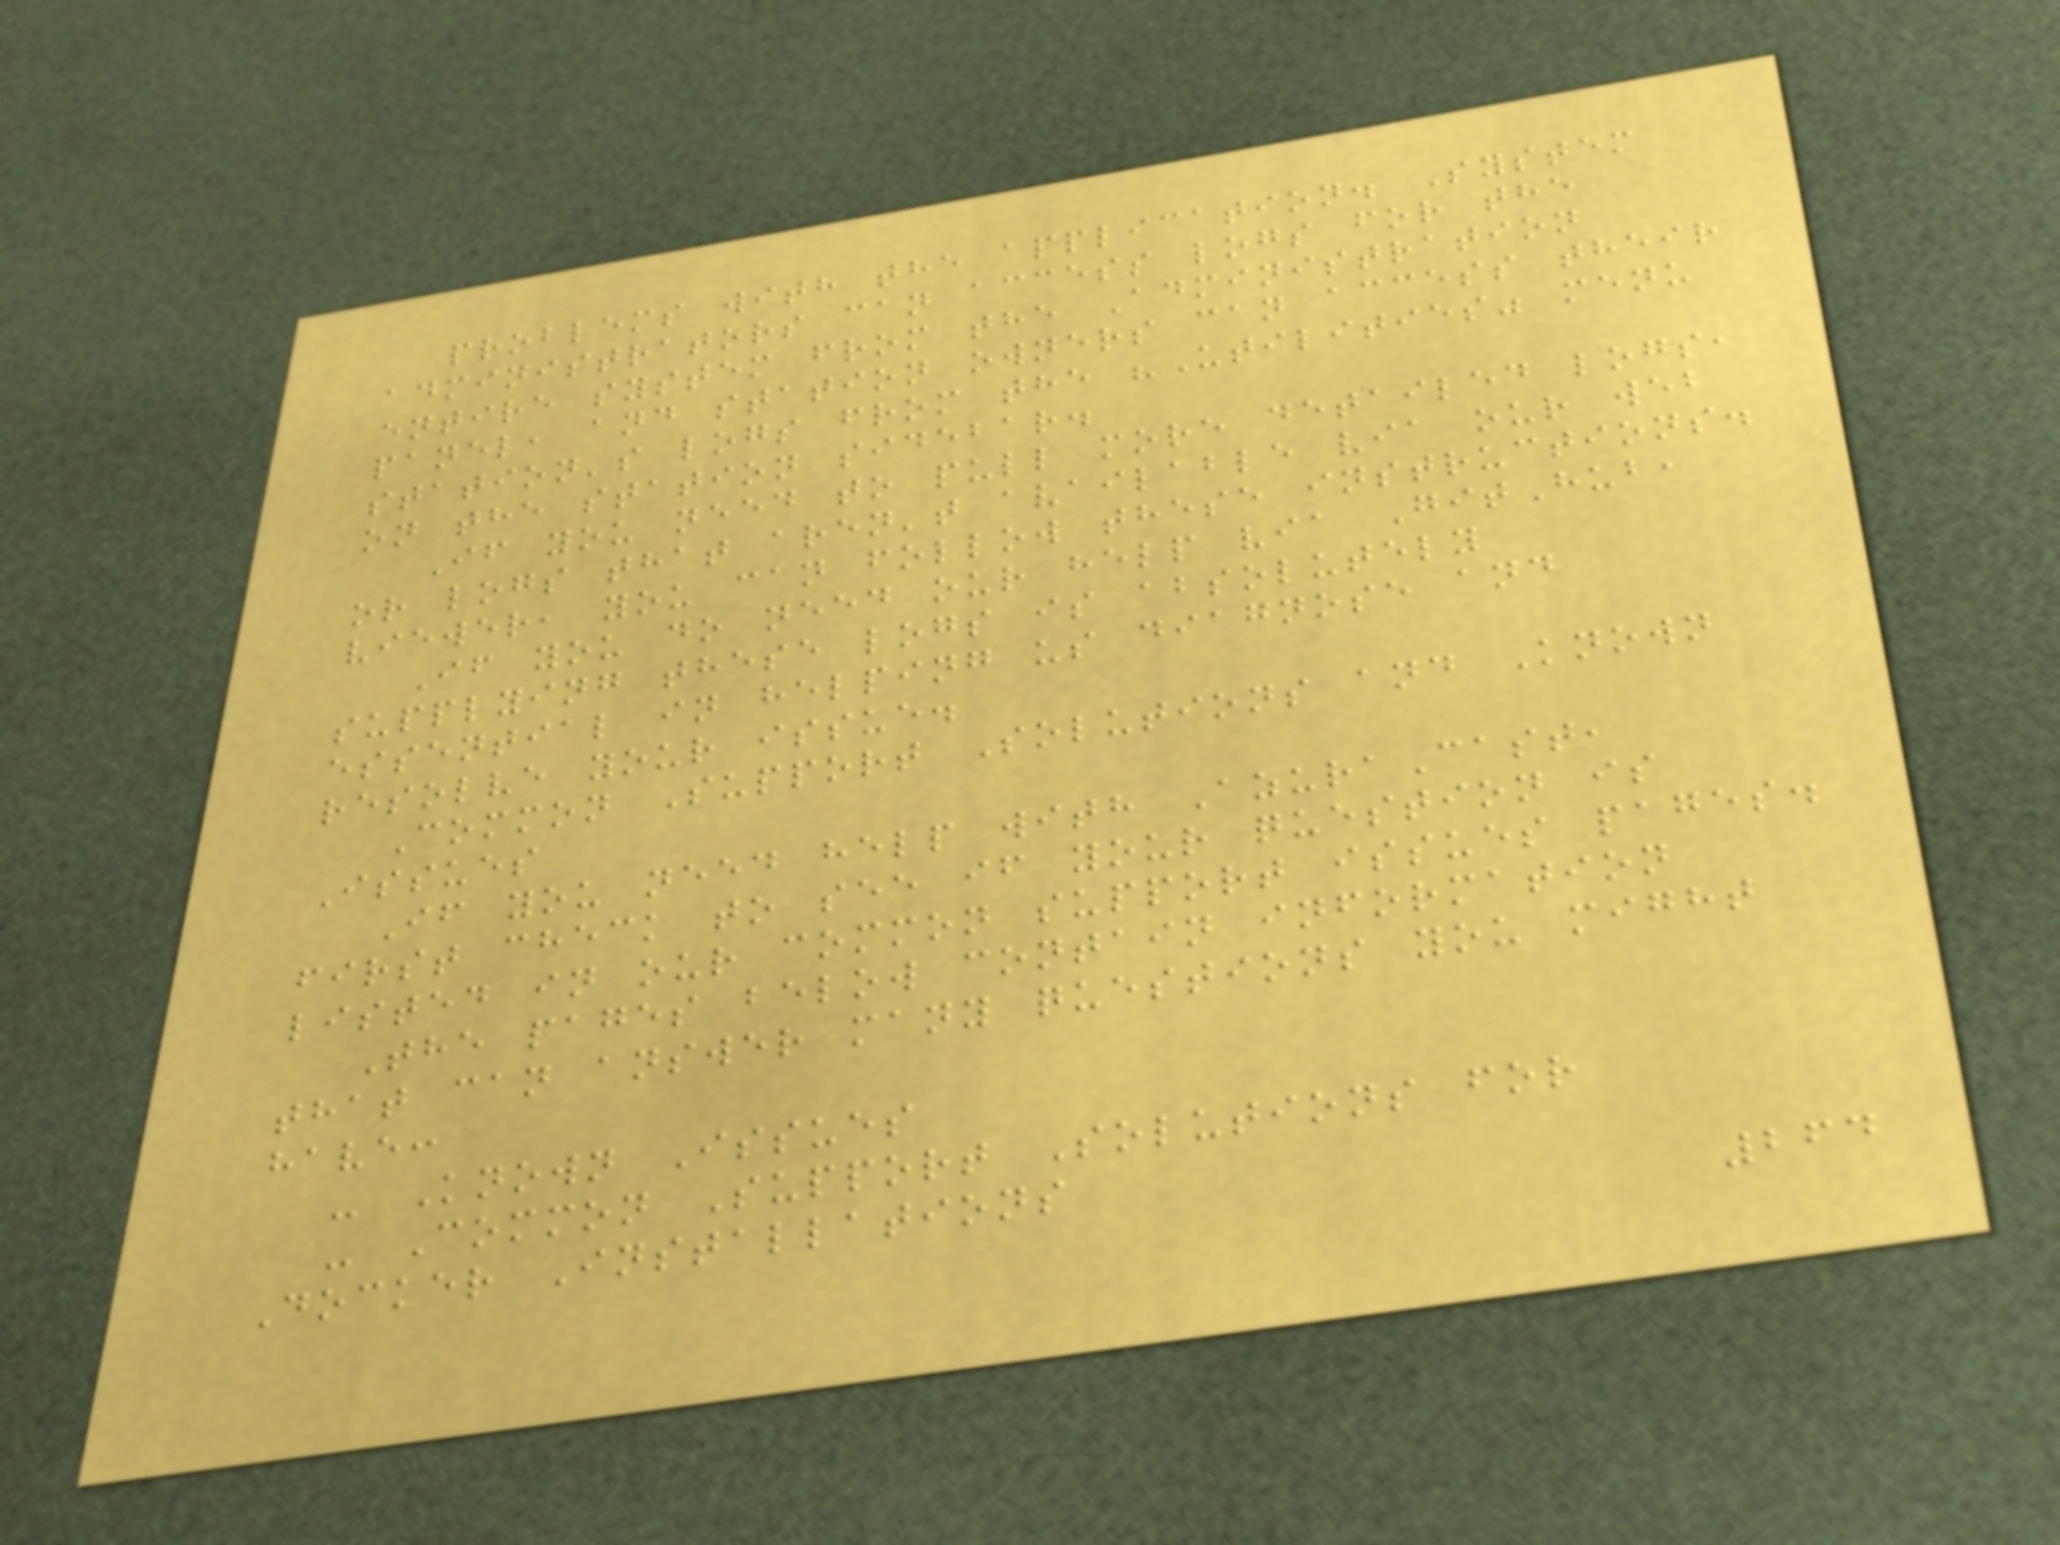problems with the application. System
administrators can access logs for the
entire system from the Administration
panel, and station owners can access their
station's logs from the "Utilities" menu
on the station sidebar.
If you need to pull more detailed logs,
or logs that aren't available via our web
viewer, you can follow these instructions.
If you do need our help via GitHub,
supplying these logs is absolutely
essential in helping us diagnose and
resolve your issue.
Common Support Solutions and Known
Issues
If you need help with AzuraCast,
first check to see if your question is
listed in our common support issues pages.
The pages below contain information
that can answer many questions you might
have:
- Known Issues
- Common Support Solutions for
Docker Installations
264
